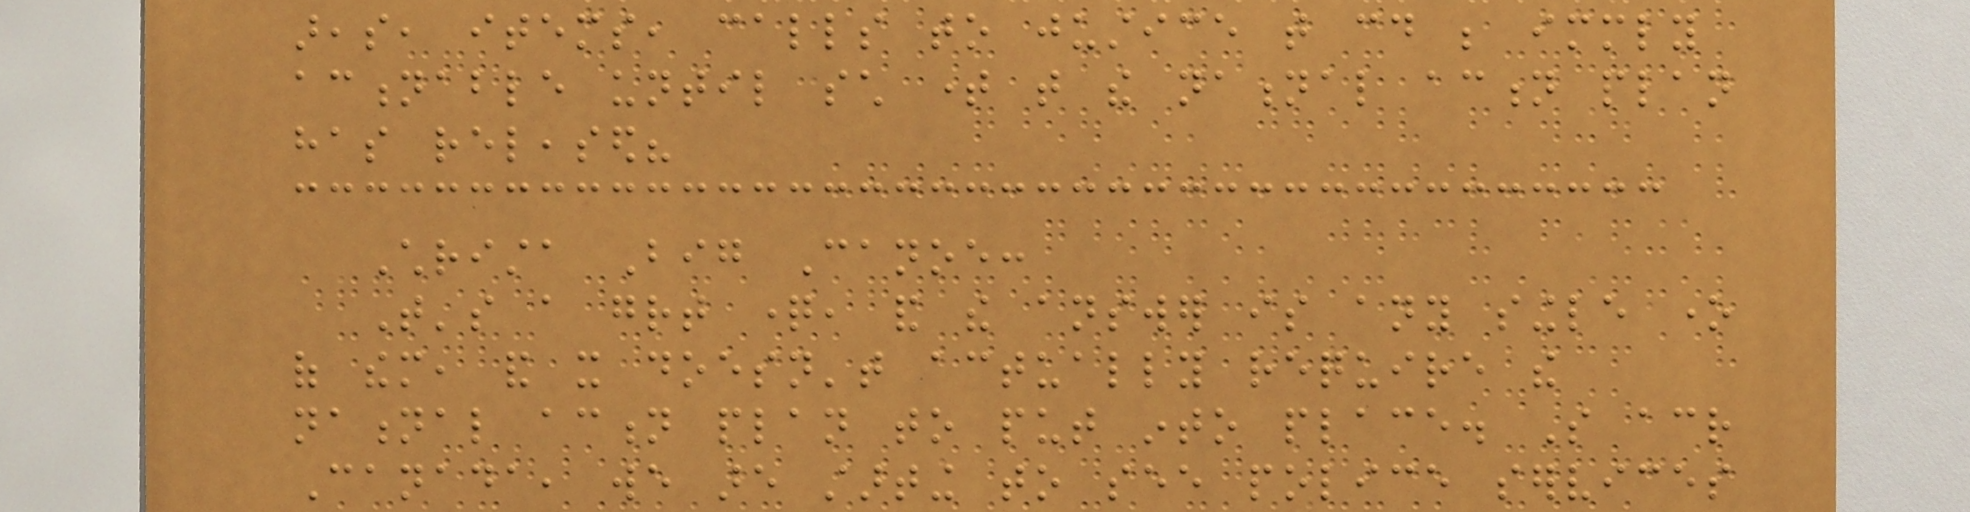areas, items, calls to justice that could be immediately
actionable until such time that the national action plan
has released?
Christa Big Canoe:
That's a great question, and the answer is any single one
of them, and it doesn't actually require the
national action plan to put into place. So across
Canada, we are starting to see police services
